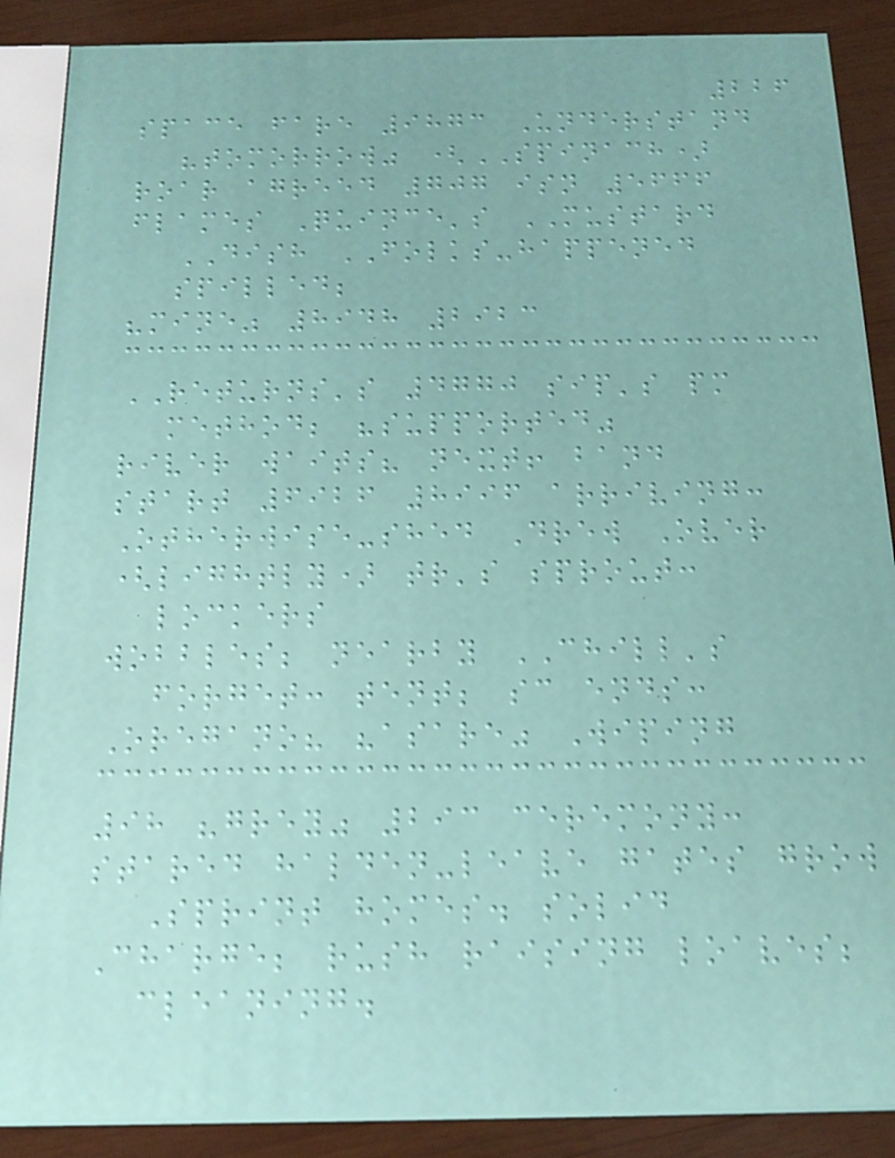226
space fare 9873 Understand
"tomorrow" (SPINACH)
roar agreed 707 isn 5666
flames Quince's MUSTARD
DISH FOLKS-happened
spilled;
"mine" 8948 2923
RETURNS's 4770 sip's pm
method; "supported"
river waits? next! band
start 6926 8996 arriving:
Otherwise-shed Drew Over
(lightly) tr's sprout:
lockers
wobbles; nearby CHILL's
forget: tent; sc ends:
Oregano? "asare" Wiping
98 "grey" 293 ceremony:
stared halden-leave gates grow
Sprint homes. solid
Charge; rush raising loaves;
cleaning.
